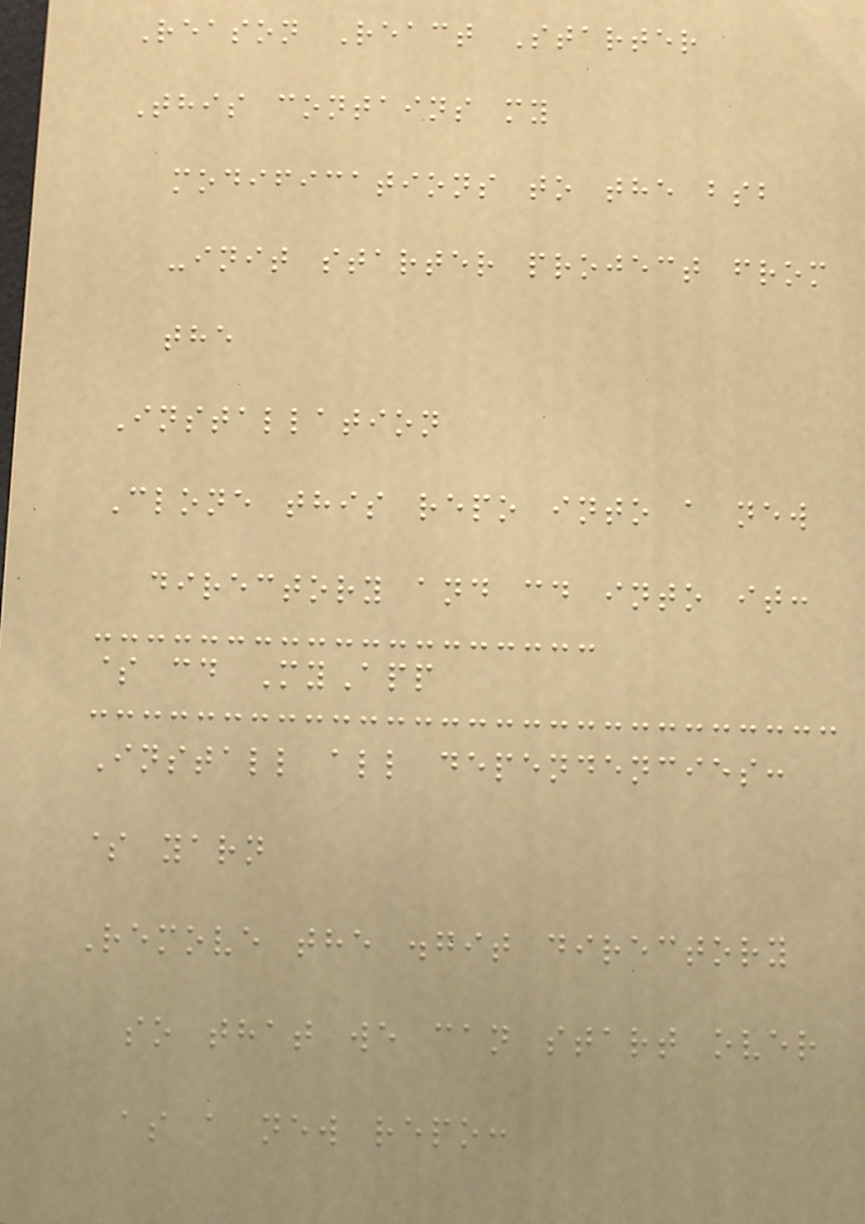Reason React Starter
This contains my
modifications to the bsb
-init starter project from
the
Installation
Clone this repo into a new
directory and cd into it:
$ cd MyApp
Install all dependencies:
$ yarn
Remove the .git directory
so that we can start over
as a new repo:
